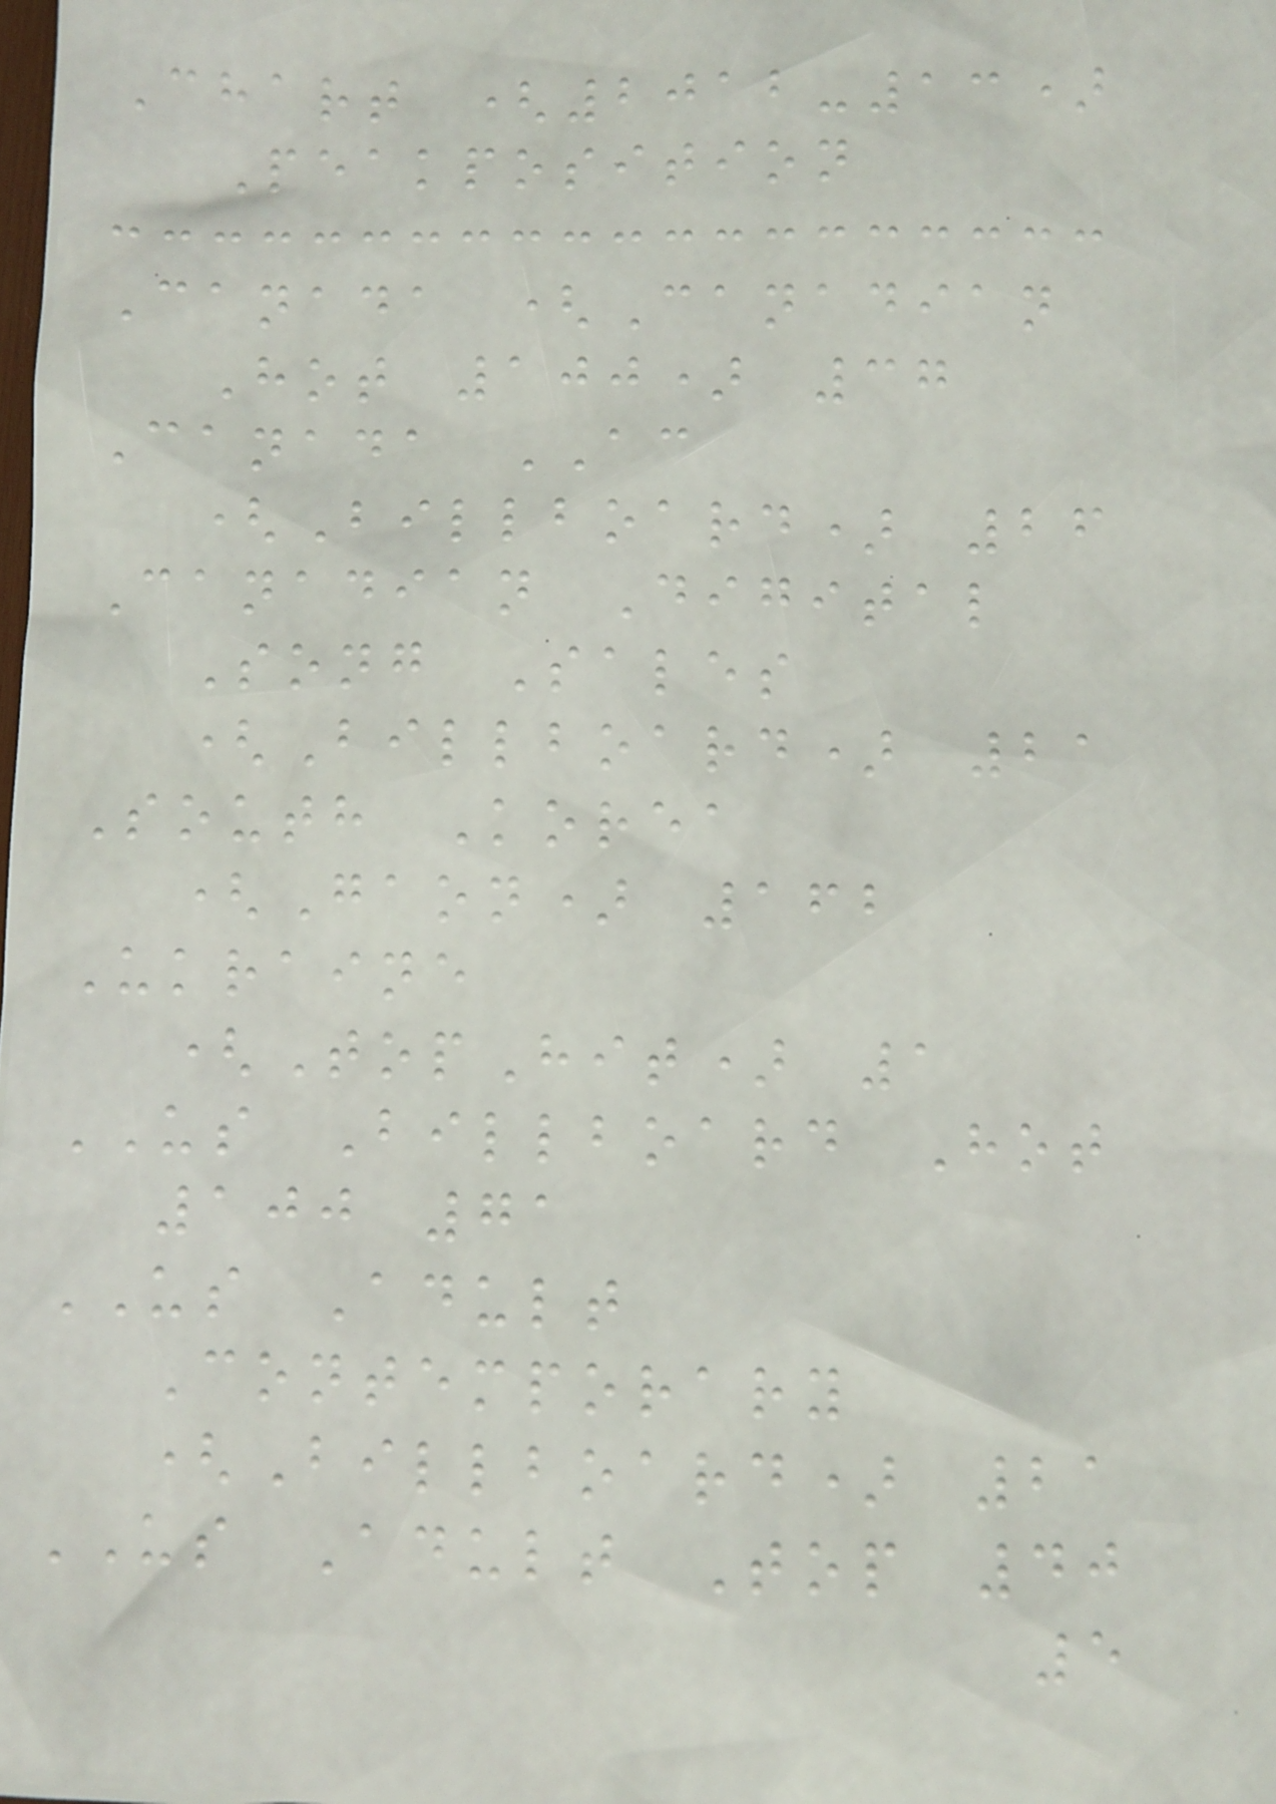Chart (2012-13)
Peakposition
Canada (Canadian
Hot 100) 37
Canada AC
(Billboard) 26
Canadian Digital
Song Sales
(Billboard) 21
South Korea
(Gaon) 162
Ukraine
(TopHit) 1
US Billboard Hot
100 71
US Adult
Contemporary
(Billboard) 21
US Adult Top 40
5
